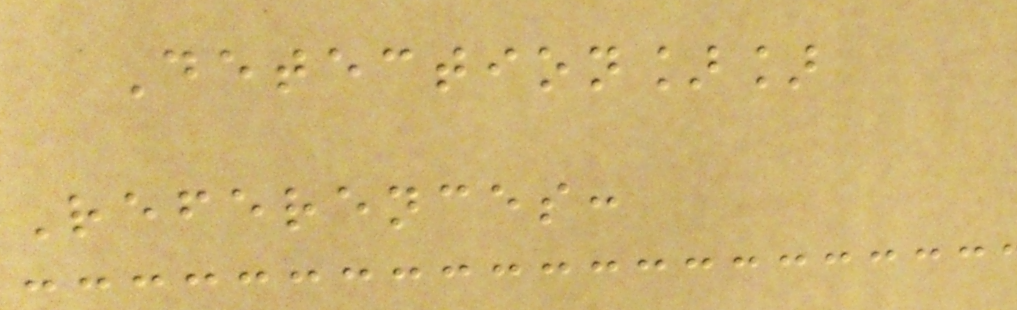Detection]]
References:
